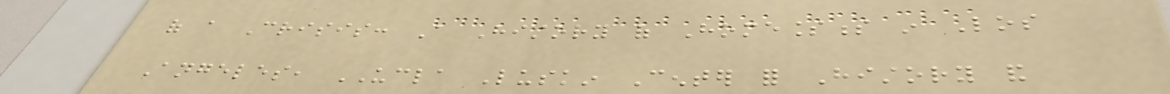of a Crisis: A History of Homelessness in Los
Angeles, UCLA Luskin Center for History and
